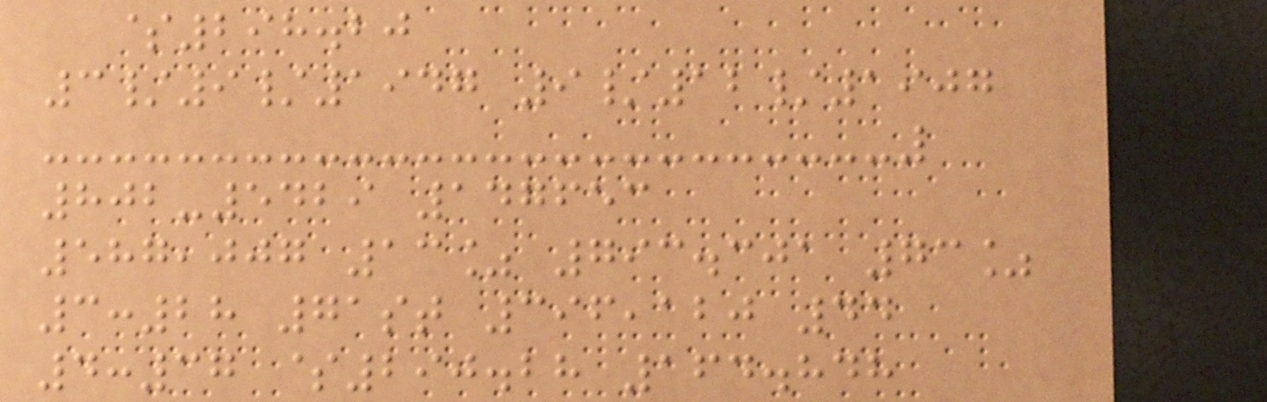$298.20
3/9/1947 9/12/1907
802-5429 147653
587,007 13% 793.301 73%
3:28 71st 396,120 44
4:37 $290.28 164.848
